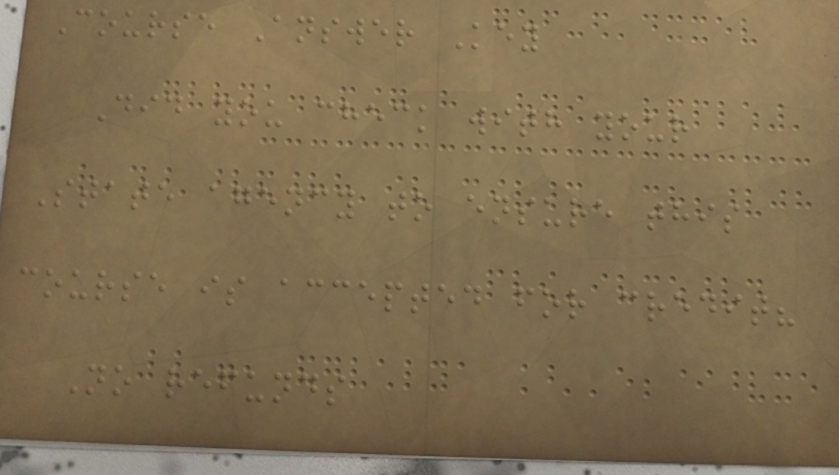Course Answer Key
Did you check with your
State agency to ensure this
course is accepted for credit?
No refunds
